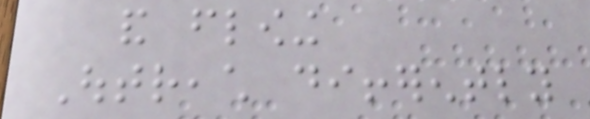and flowing
Outreach differently
